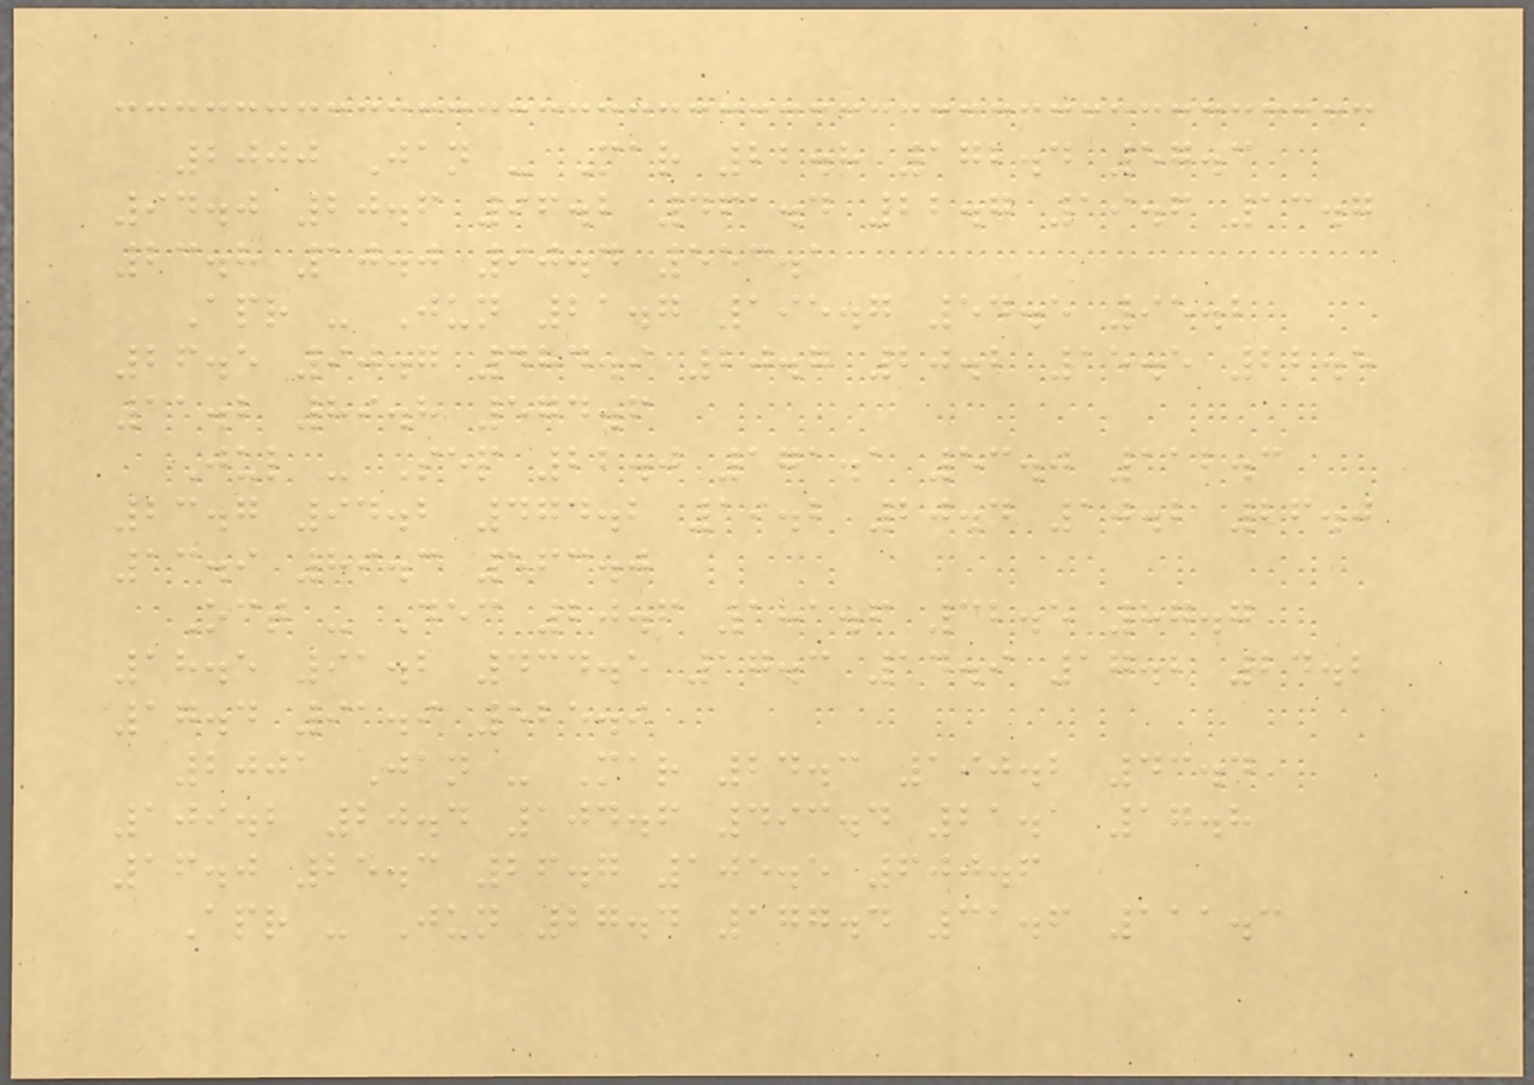2000 Jan - Mar 22.8 172.4 57.3
94.0 20.6 96.2 461.4 22.7 19.6 13.7
23.8 10.0 90.4 553.1
Apr - Jun 21.7 195.7 54.5 95.2
26.5 90.7 484.9 20.7 20.2 15.5 22.5
11.2 89.8 574.6
Jul - Sep 22.0 171.1 53.0 112.3
23.7 94.2 474.2 19.2 20.4 10.2 26.0
13.9 89.3 563.0
Oct - Dec 20.6 181.6 32.5 87.7
18.5 91.2 434.5 17.3 14.9 17.2 24.2
17.4 91.9 525.9
2001 Jan - Mar 24.3 190.2 43.4
109.2 20.4 104.6 493.4 21.1 17.8
16.0 25.3 26.7 105.5 600.6
Apr - Jun 27.4 177.4 31.6 111.3
